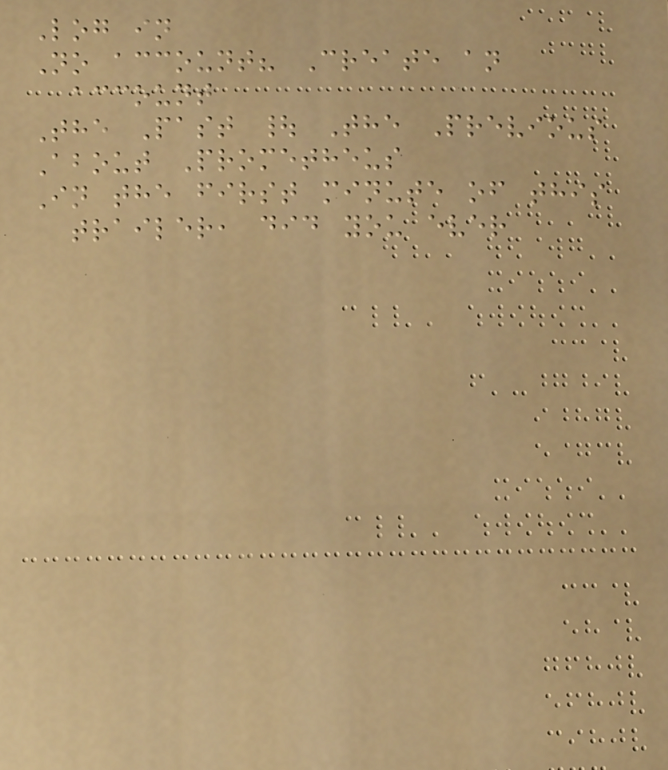Log in
No account? Create an
account
The Past | The Previous
About Prometheus
In the first minute of this
trailer, did you ever
